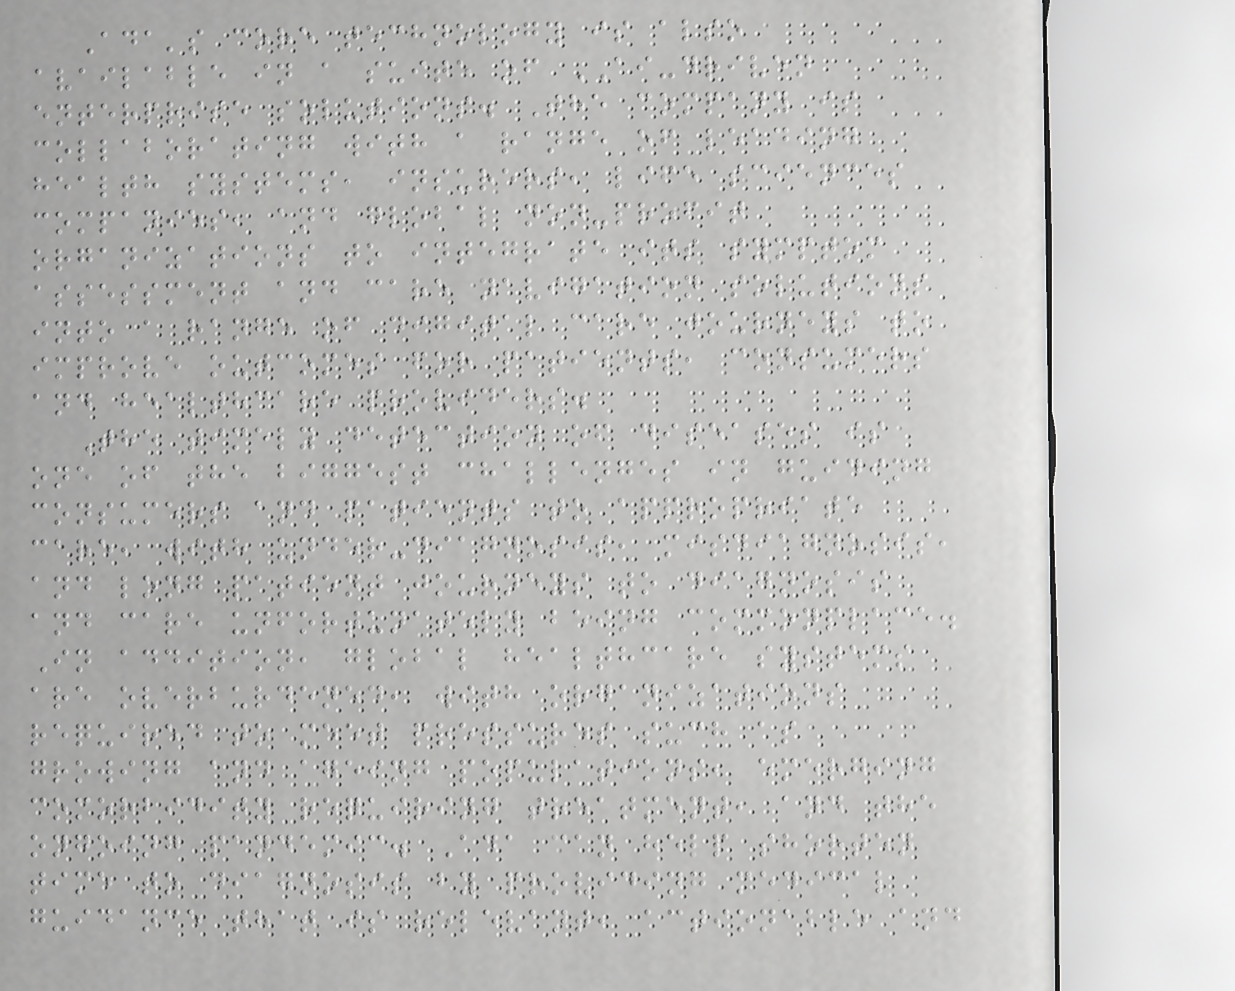Ada's core technology is also
available in a suite of AI-driven
enterprise solutions. The company is
collaborating with a range of leading
health systems, insurers, life sciences
companies, and global non-profit
organizations to integrate its symptom
assessment and care navigation solutions
into a range of digital care journeys to
improve outcomes for patients, consumers
and healthcare providers.
The timely detection of diseases is
one of the biggest challenges in guiding
consumers and patients to appropriate
care, with under-diagnosis, misdiagnosis,
and long patient journeys to diagnosis
and care unfortunately being commonplace.
In addition, global healthcare systems
are overburdened, with organizations
required to meet pressures such as
growing and ageing populations, emerging
comorbidity requiring treatment, and the
ongoing pandemic. Ada can help shorten
time to diagnosis by providing medical
guidance that is relevant, actionable and
